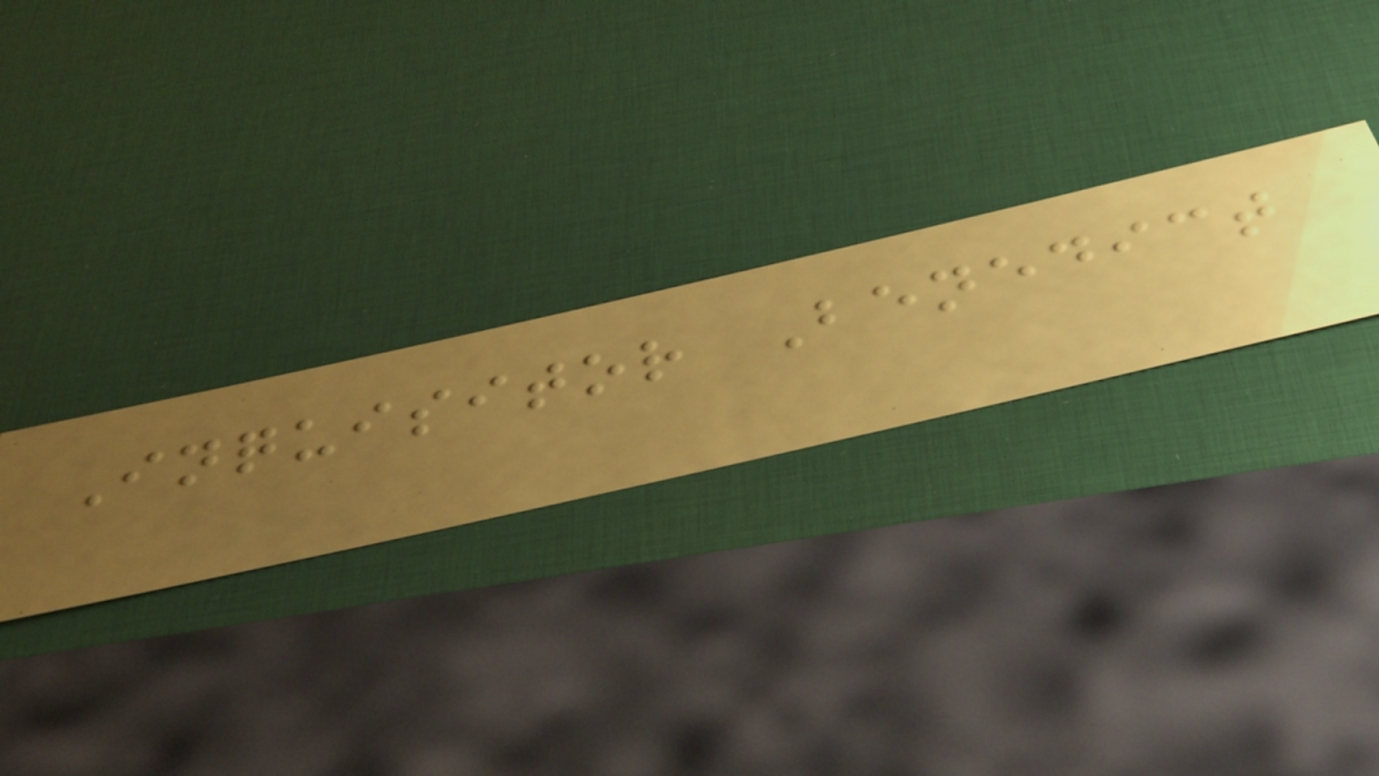Inquisitor Benedict
